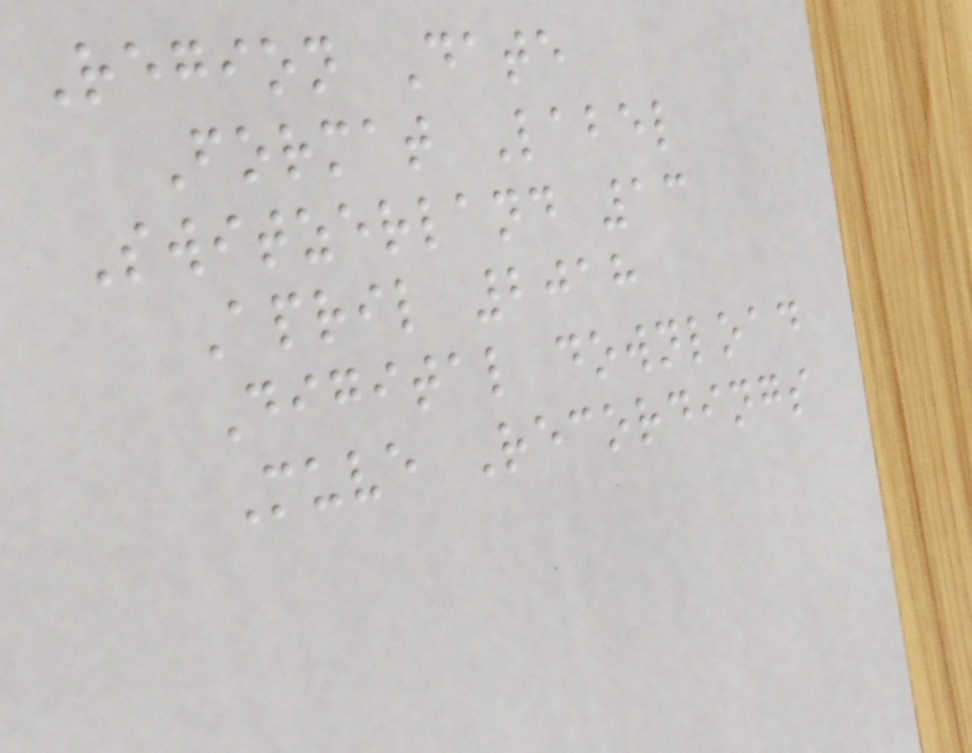Region Date
Format Label
Switzerland 13
April 2018
Digital download
Muve Recordings
